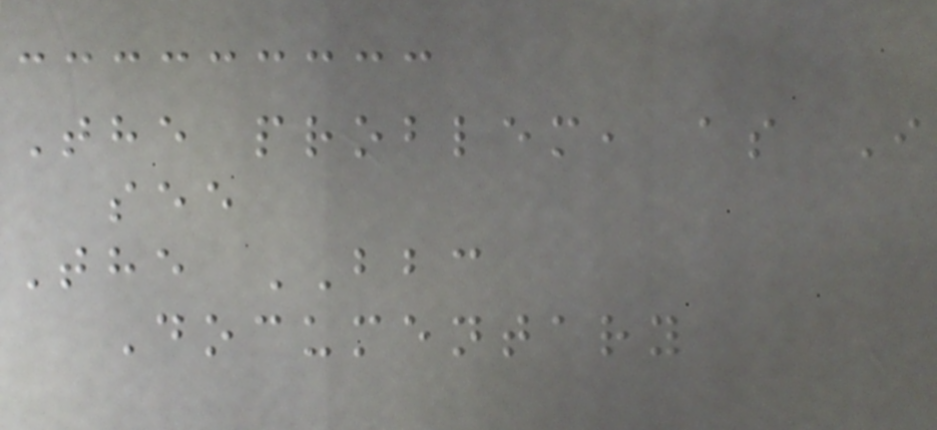The problem, as I
see
The BBC
Documentary
